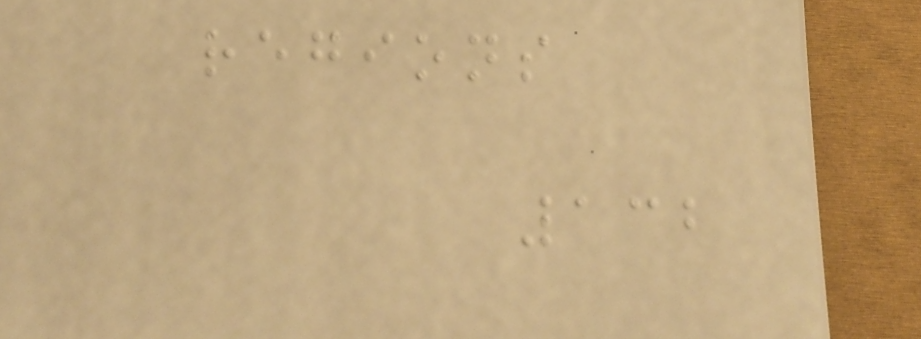regions
132
